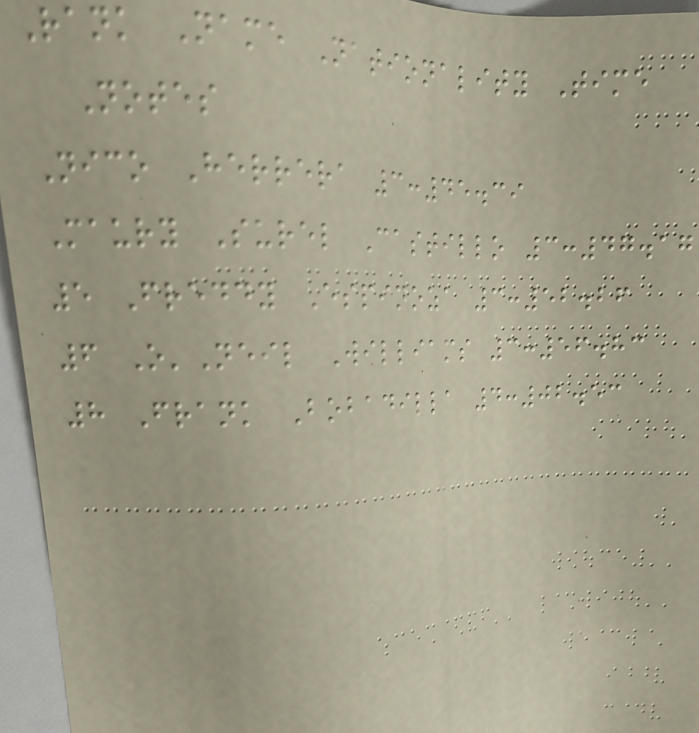Rank Name Nationality Time
Notes
Nico Herrera 3:45.39
Maury Surel Castillo 3:47.17
5 Freddy Espinoza 3:52.26
6 O'Neil Williams 3:56.83
8 Frank Bobadilla 4:02.53
